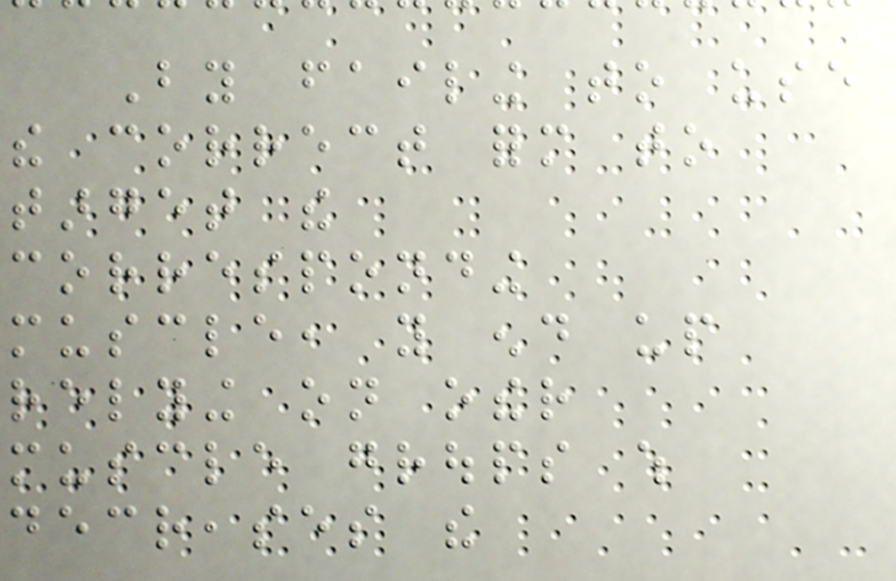By failing to use
the correct form to
target the
corresponding
muscle, you end up
relying on other
muscle groups which
decreases the
